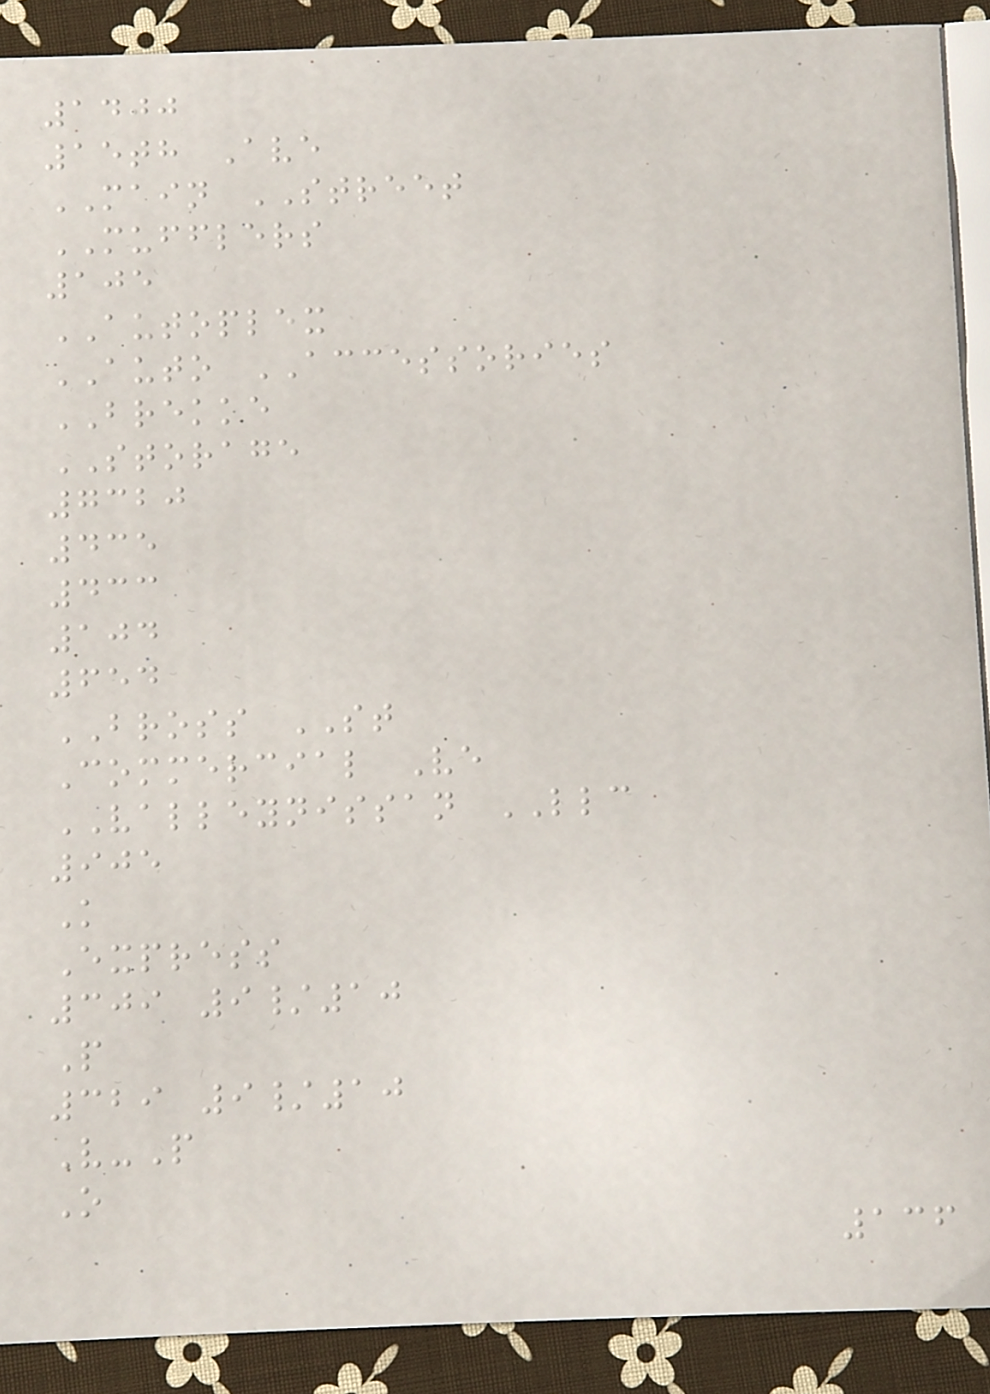1400
15th Ave
MAIN STREET
MUFFLERS
105
AUTOPLEX
AUTO ACCESSORIES
BREKKE
STORAGE
7320
435
433
104
654
BROSS ST
Commercial Ve
VALLEYNISSAN LLC
905
K
Express
309 9/10
P
329 9/10
V-P
O
136
